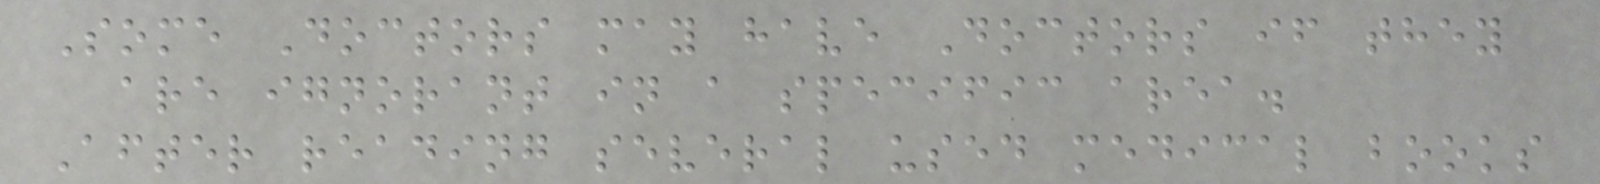Some Doctors may have Doctors if they
are ignorant in a specific area.
After reading several used medical books
